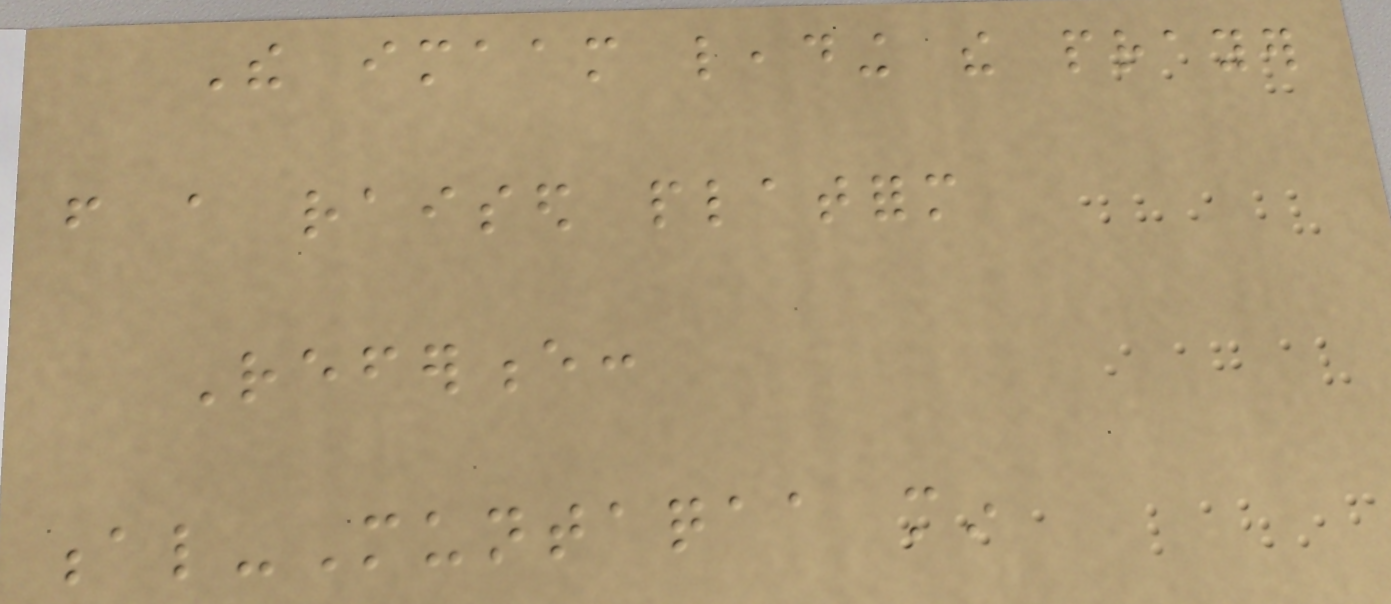The imaam leading the prayer
from a raised platform
Reference:
al-Muntaqaa min
